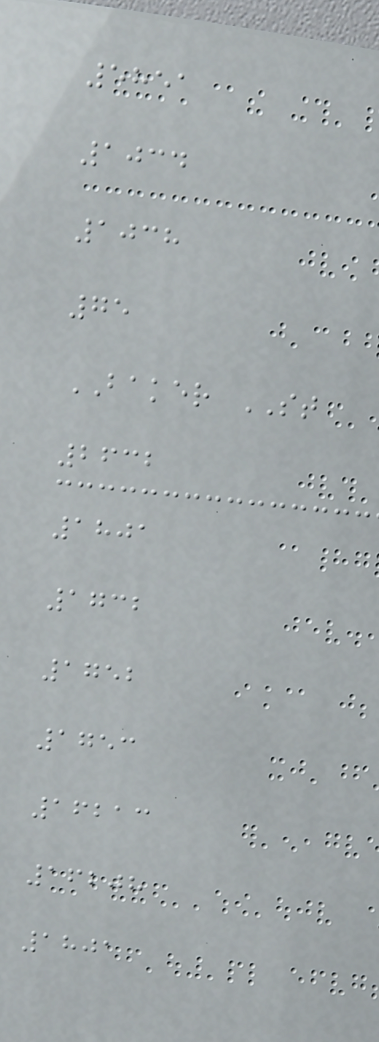5851
1034
1038
75
BAKER ST
2632
1801
1732
1752
1753
16213
16208
1801
